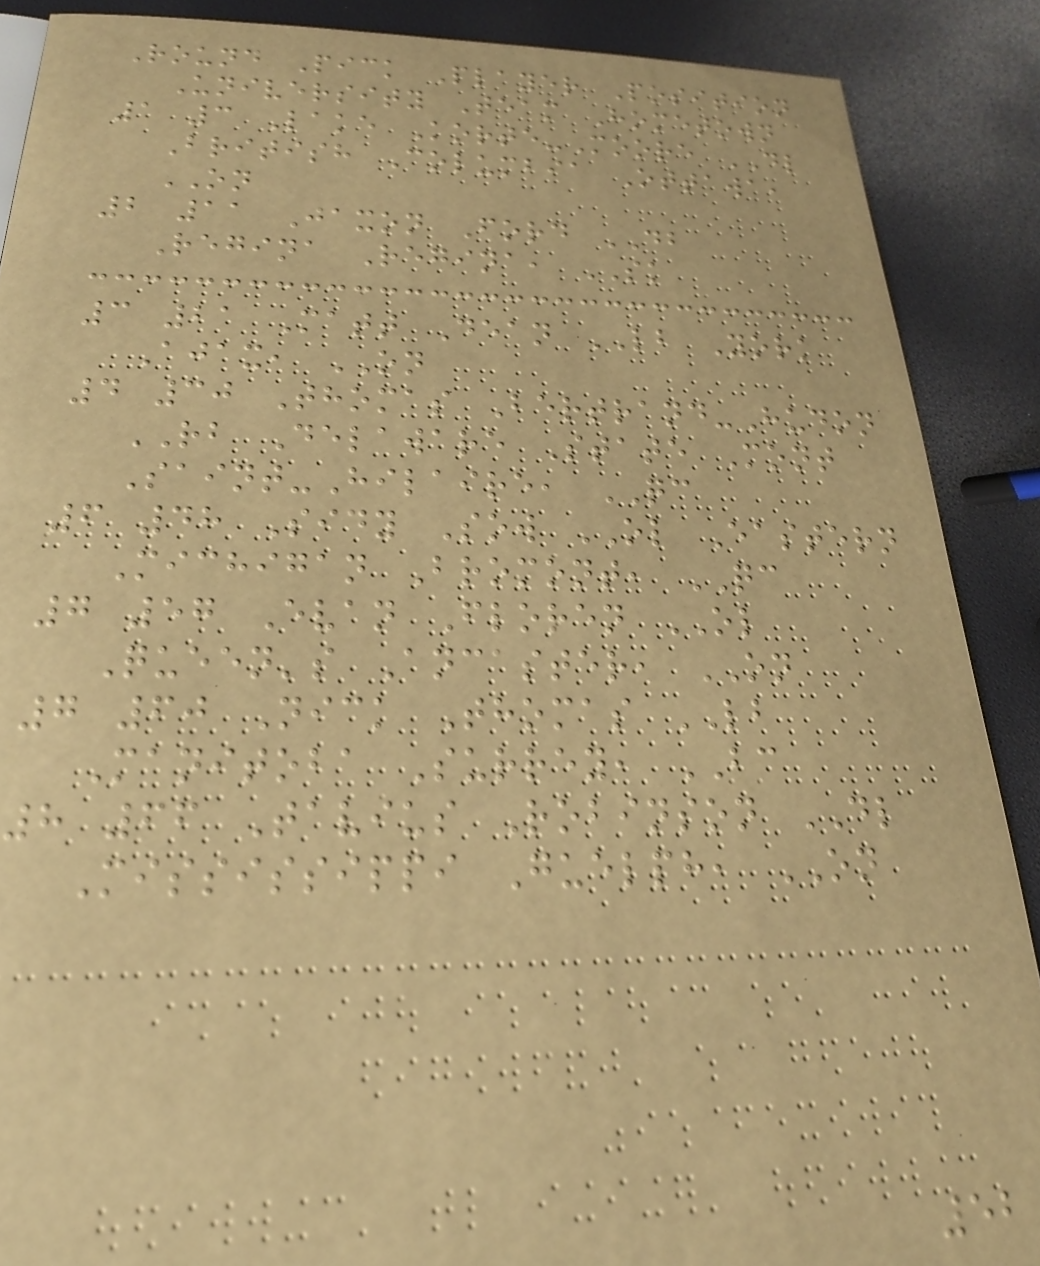Round Pick Player Position
University Team Hometown
1 3 Lake Korte-Moore DL
British Columbia Ottawa,
ON
2 11 Jaxon Ford DB
Regina Regina, SK
3 21 Matt Dean LB York
Ajax, ON
4 30 Thomas Bertrand-Hudon
RB Delaware State Mont
Saint-Hilaire, QC
6 48 Sidy Sow OL Eastern
Michigan Bromont, QC
7 57 Evan Floren OL
Queen's Ancaster, ON
7 60 Nick Thomas LB
Manitoba Surrey, BC
8 66 Tavius Robinson DL
Mississippi Guelph, ON
52
